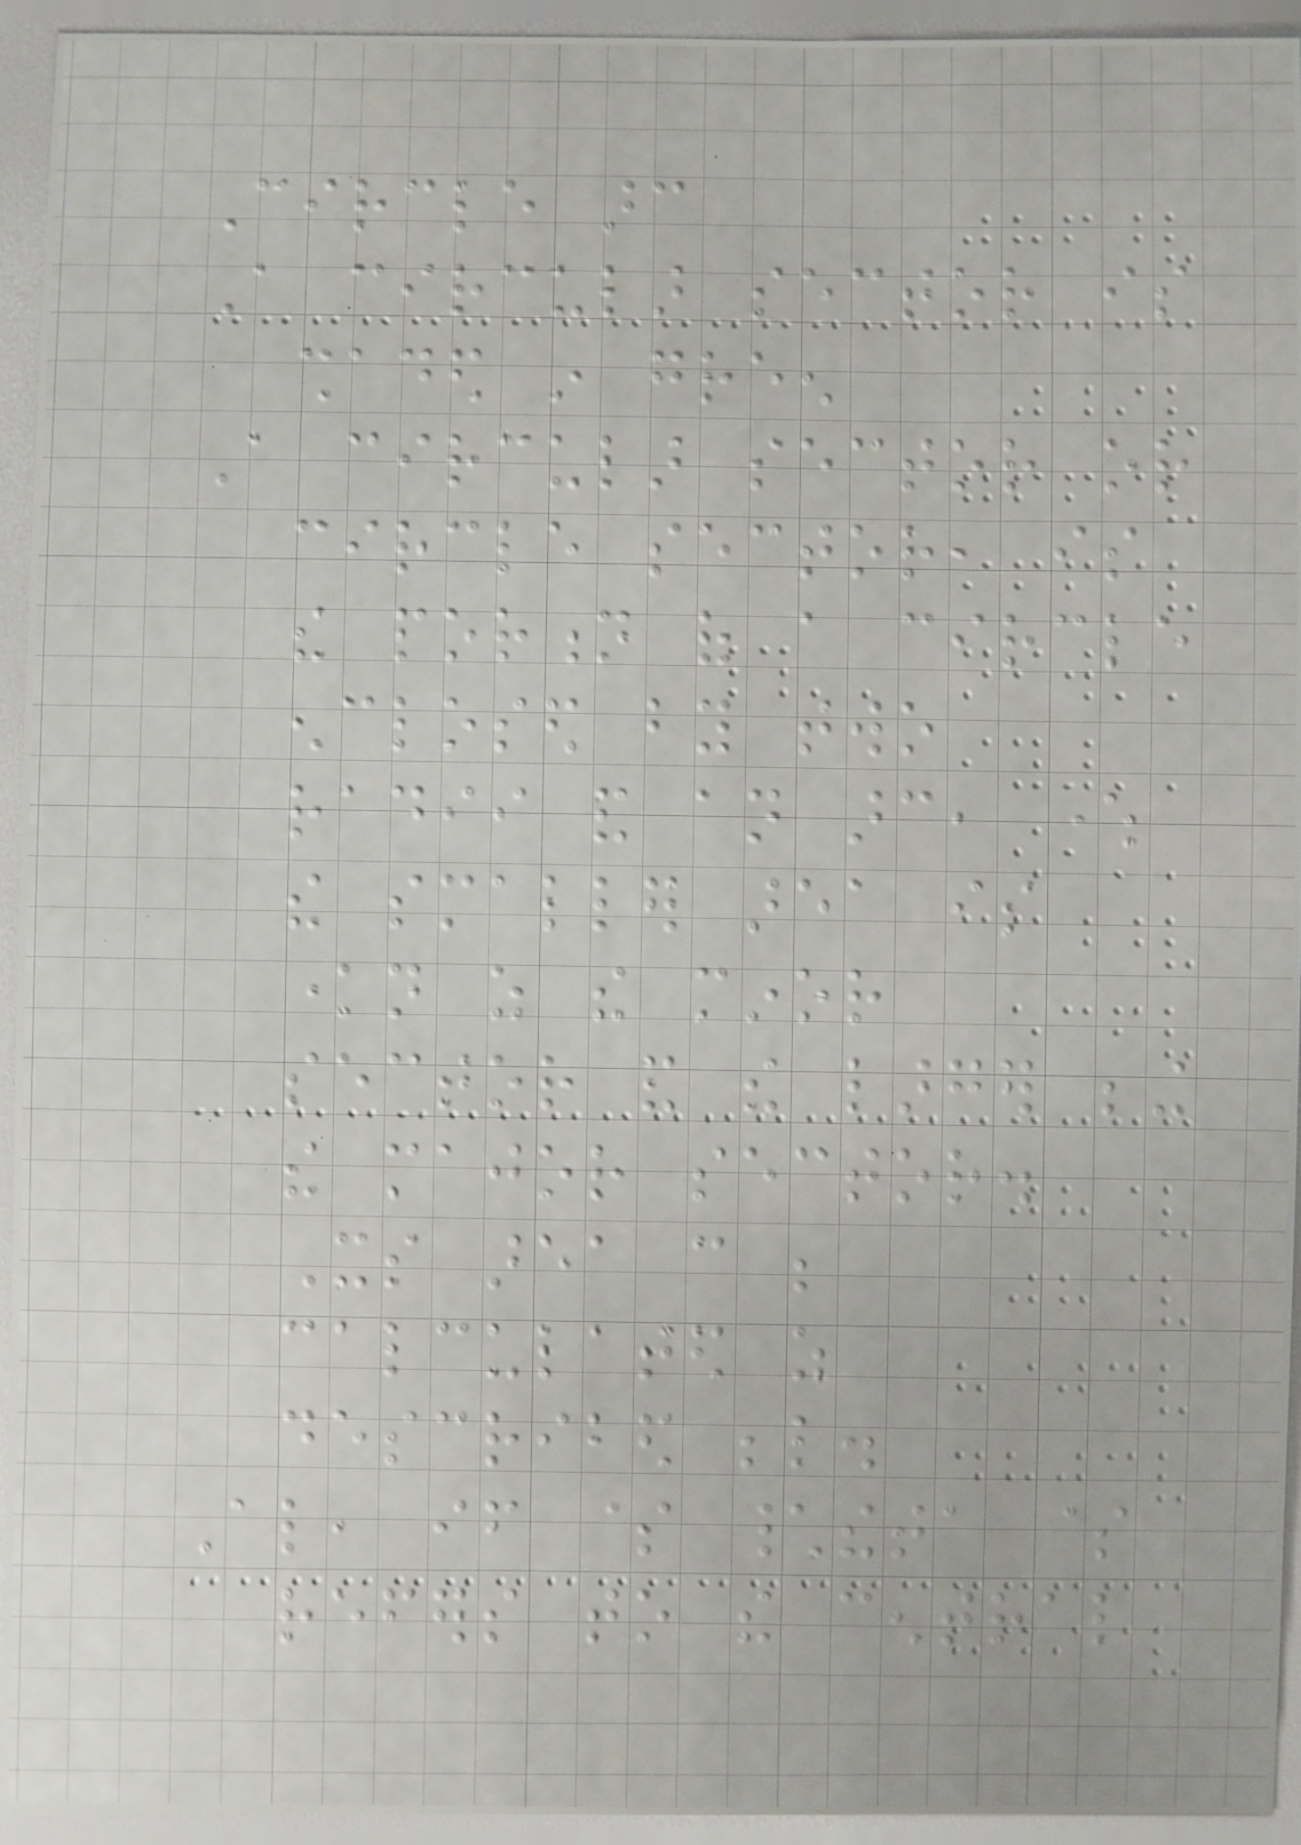Circle arc
A circular sector is
shaded in green
A circular sector or
circle sector, is
the portion of a circle
enclosed by two
radii and an arc, where
the smaller area is
known as the minor
sector and the larger being
the major sector.
Its area can be
calculated as
described below.
Also, if $ \theta $
refers to the central
